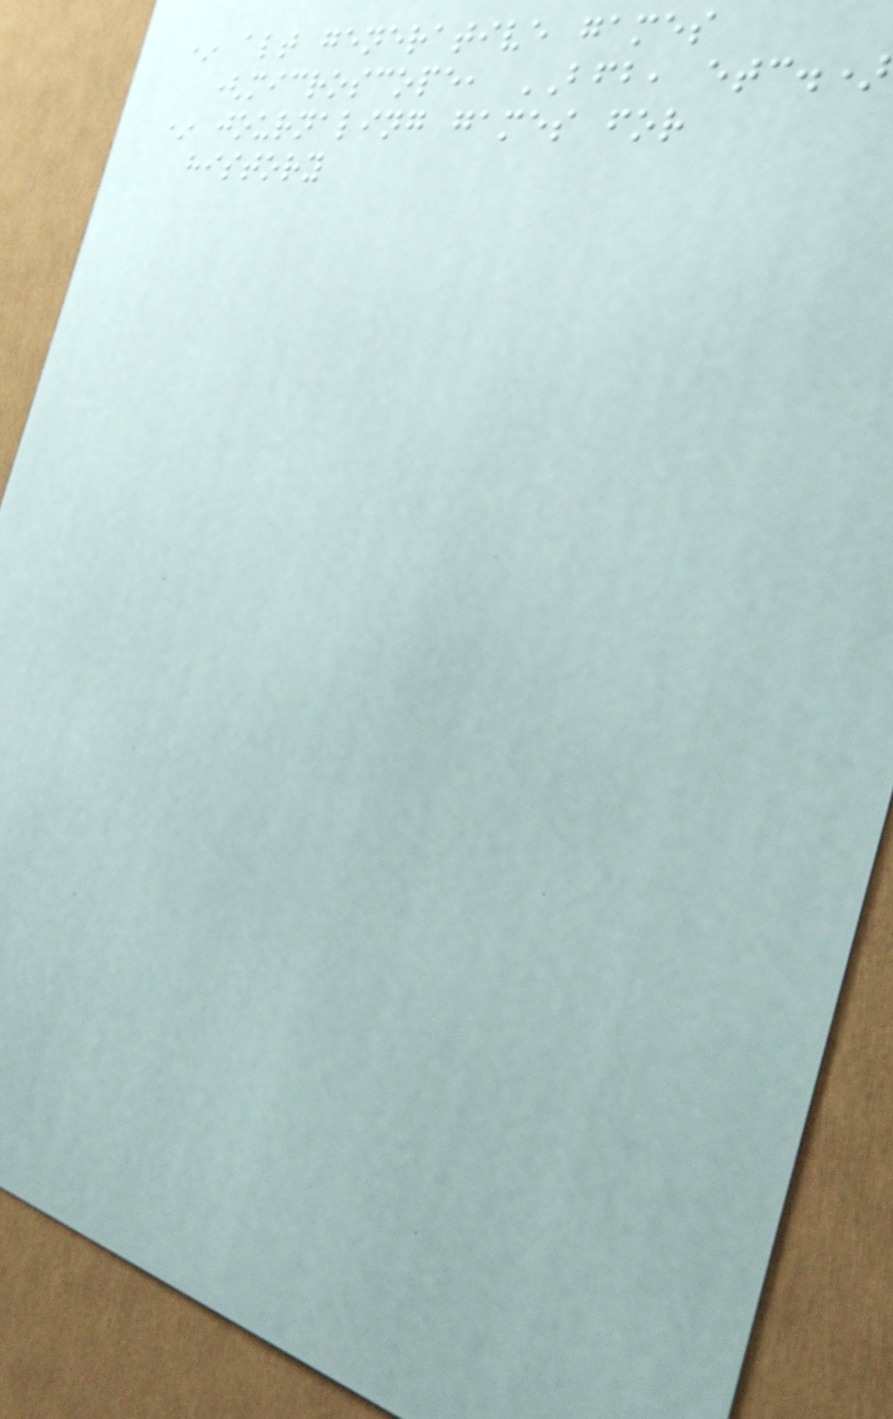* alt generative games
(microscope, BFB, etc.)
* journaling games for
history
